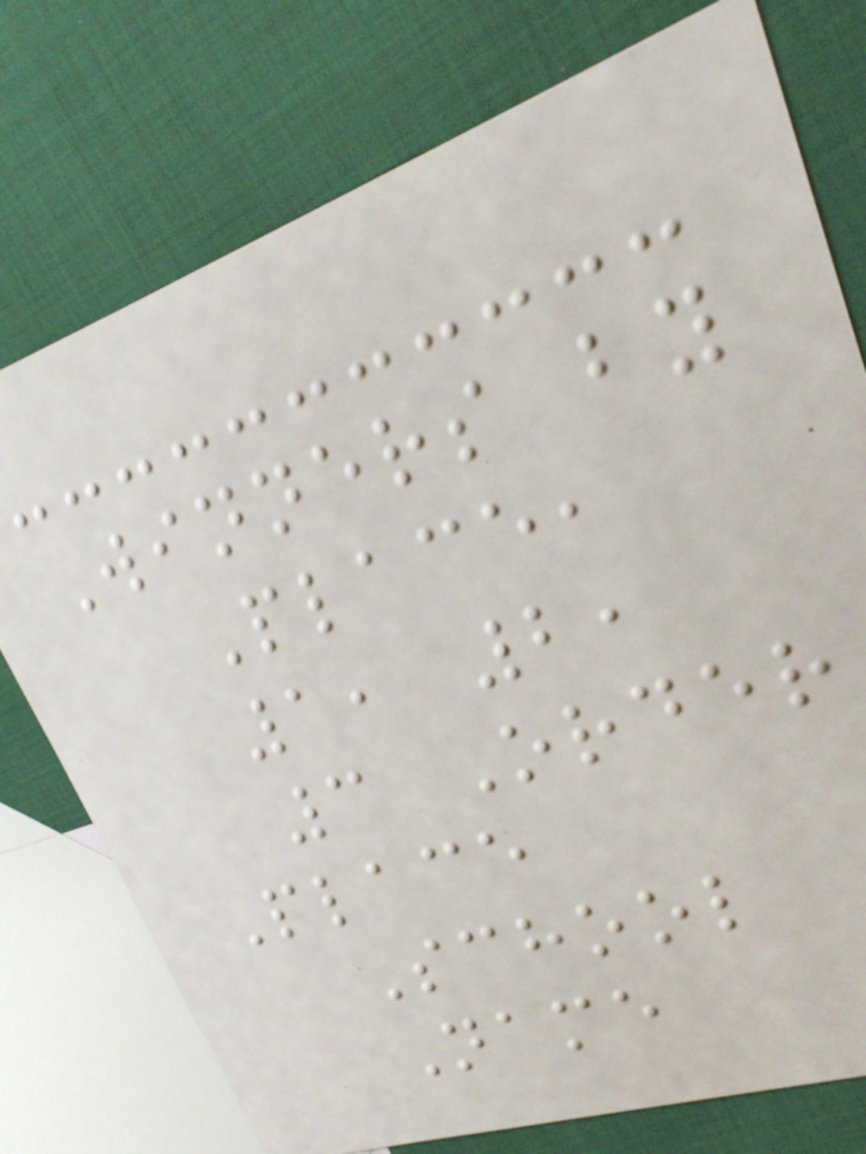Winners by
Place,
1, 2,
3 Order
Place
School
Name
